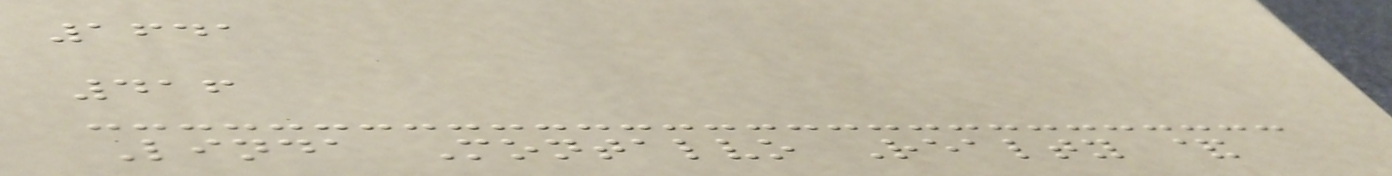1641
416
Linda Montalvo Realty &
